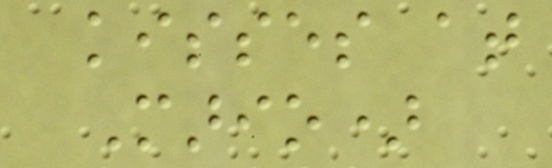kisses at
Mario)
